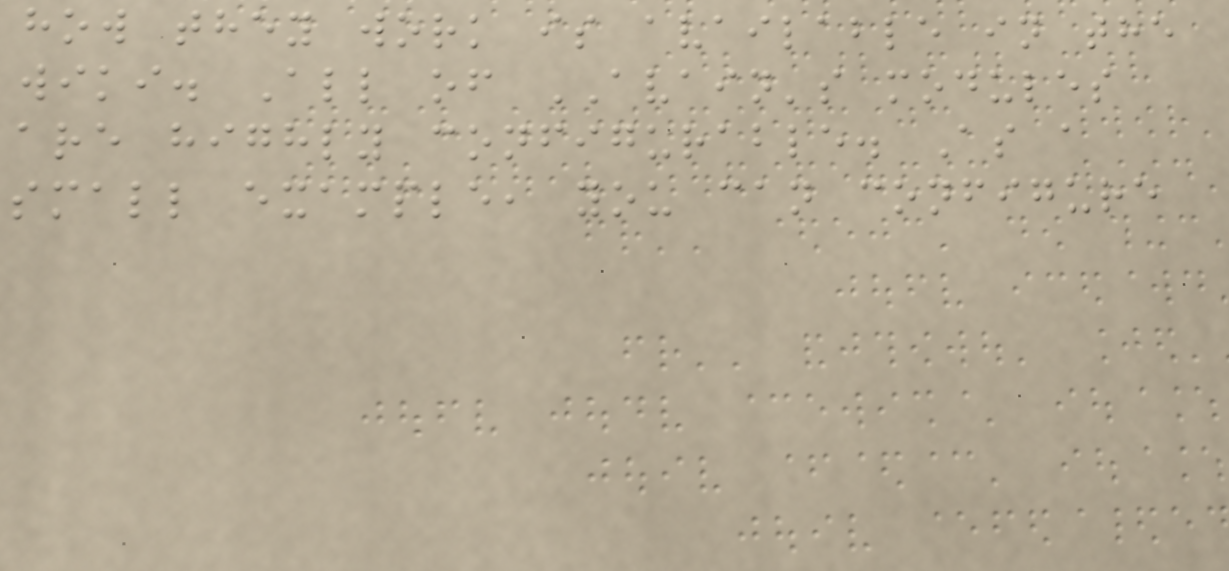how they work is available in the
wiki. All of AVAIN's modules
are highly configurable. As a
small example, you can configure
